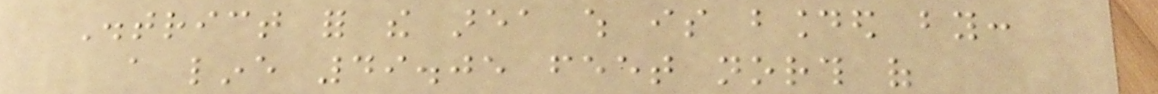District for the area which is bounded by:
a line 49.05 feet north of
